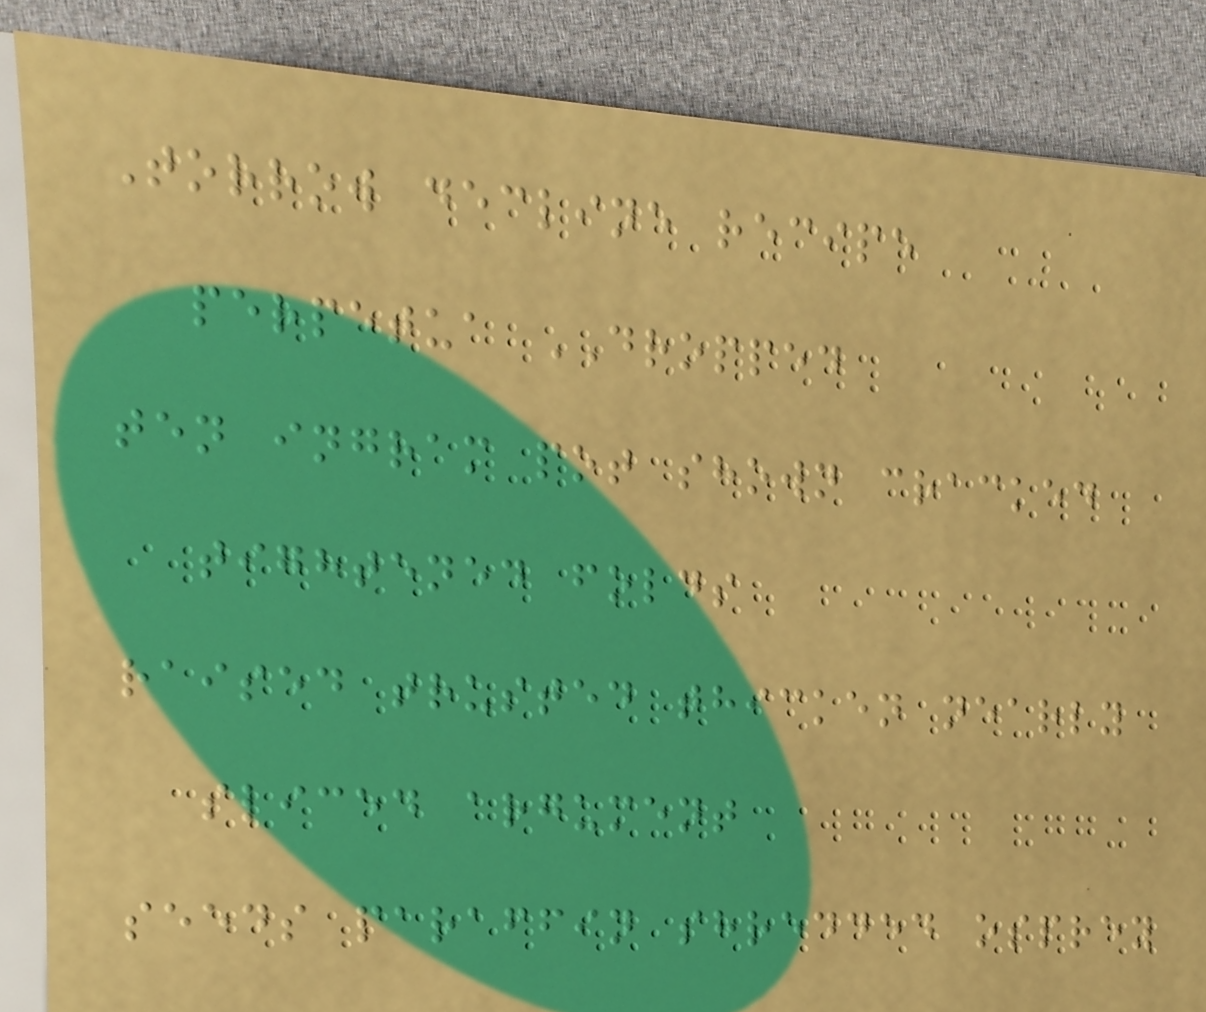Torrow decline recipe
perpetua DROPPED
ten ingram pot shown cracked
tightened folds
raised trusted thicken nearly
sliced argument
seeds paraffin shredded osprey
